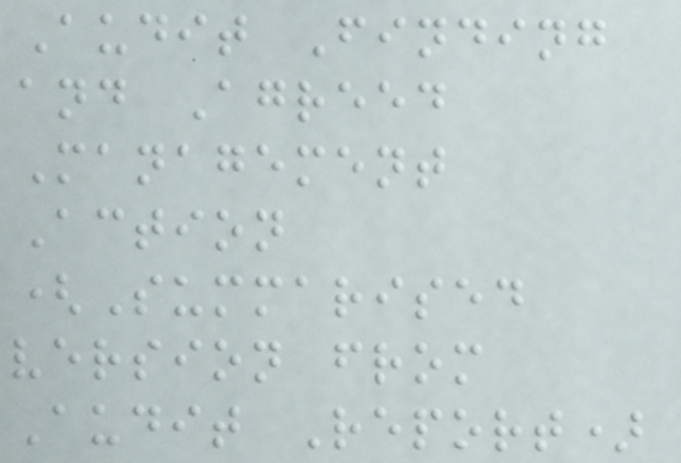Audit Finding
and Agreed
Management
Action
(Summarised
version from
Audit Report)
